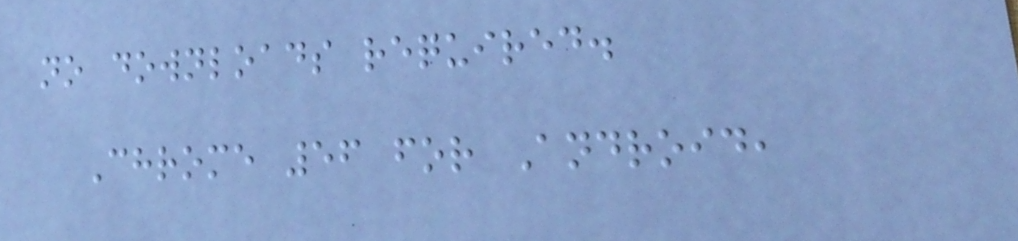no downloads required.
Chrome 56 for Android,
